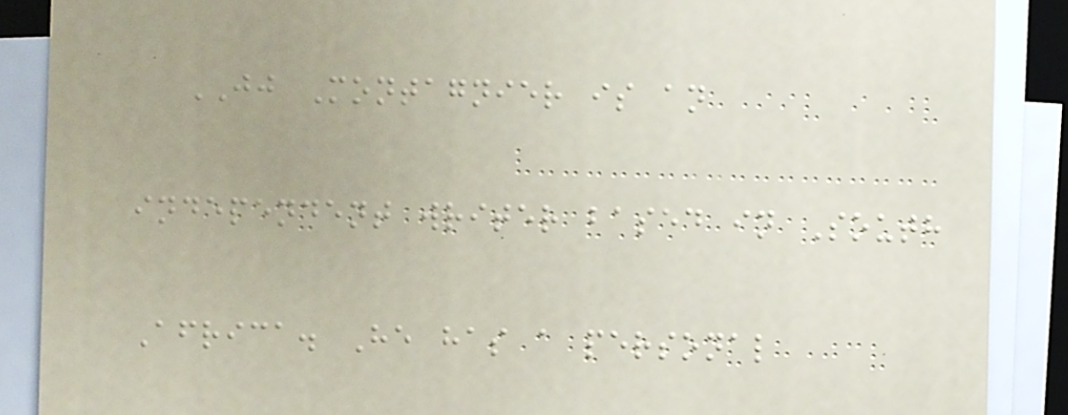JJ Montagnier is an
independent writer based in South
Africa. He has a personal
